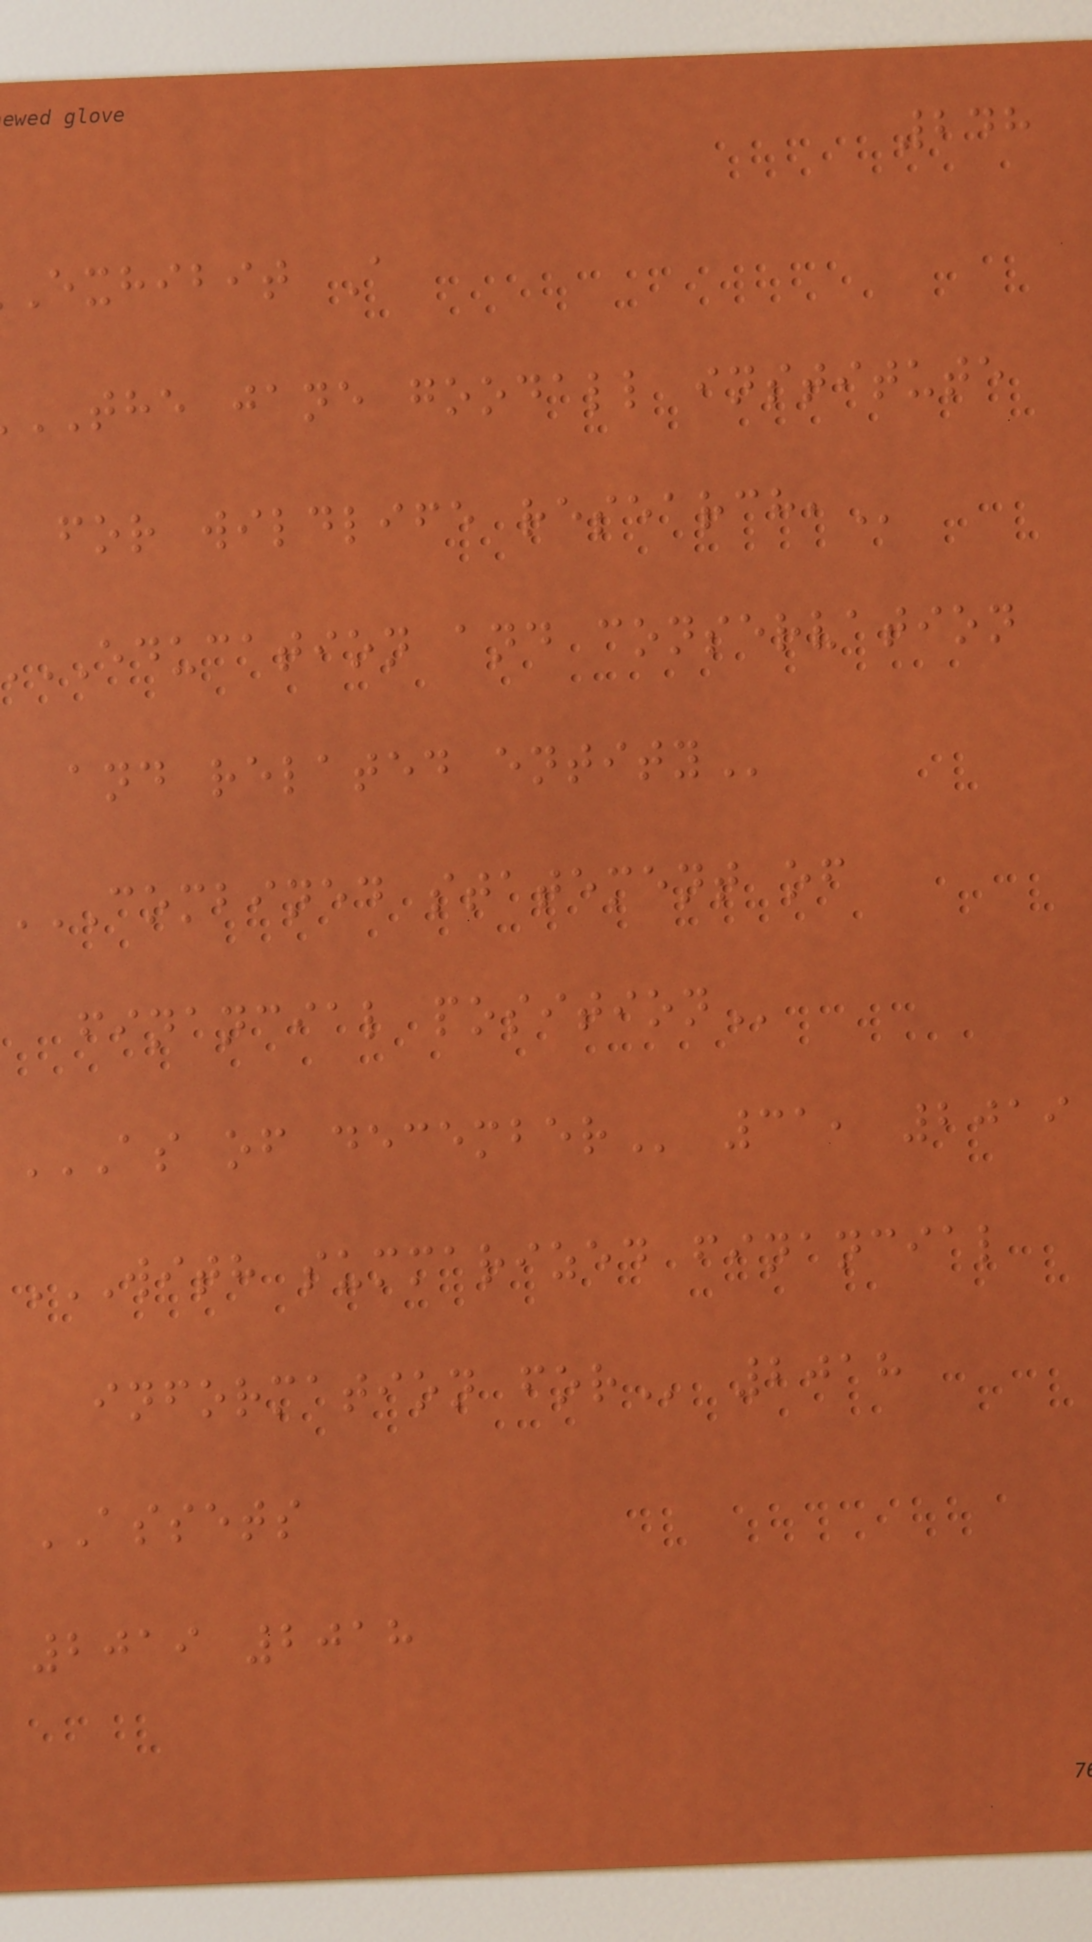248
exhibit A
THE jane goodall institute
for wildlife
EDUCATION and conservation
and related
COMBINED STATEMENT OF
financial
AS OF DECEMBER 31, 2019
WITH SUMMARIZED FINANCIAL
information
ASSETS
2019 2018
